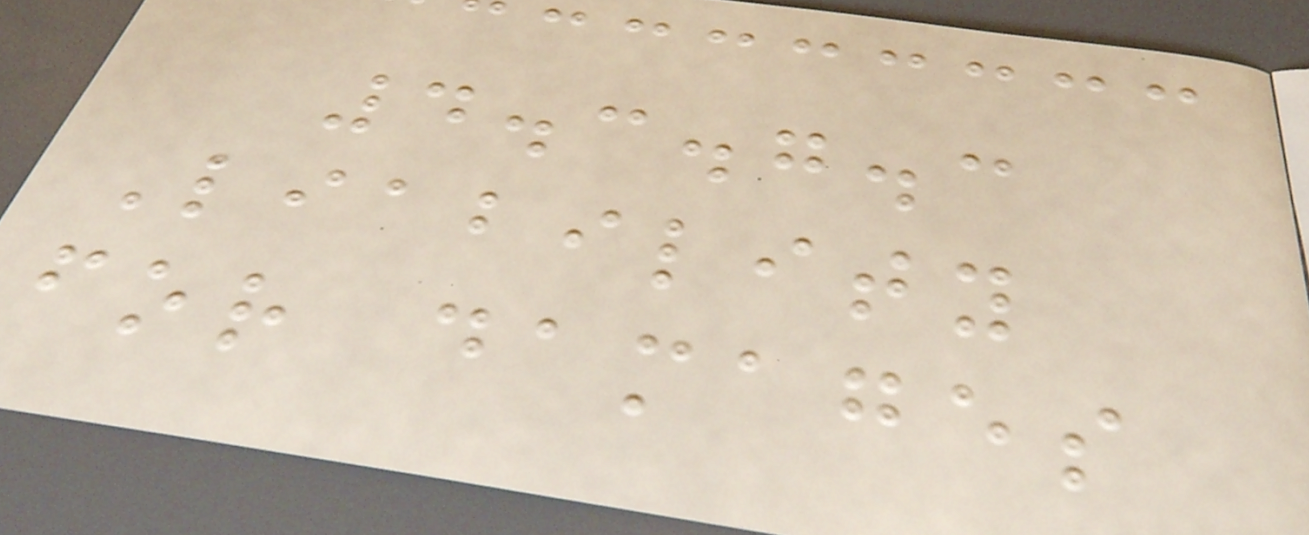4.3.7.3
Liability
for damages
